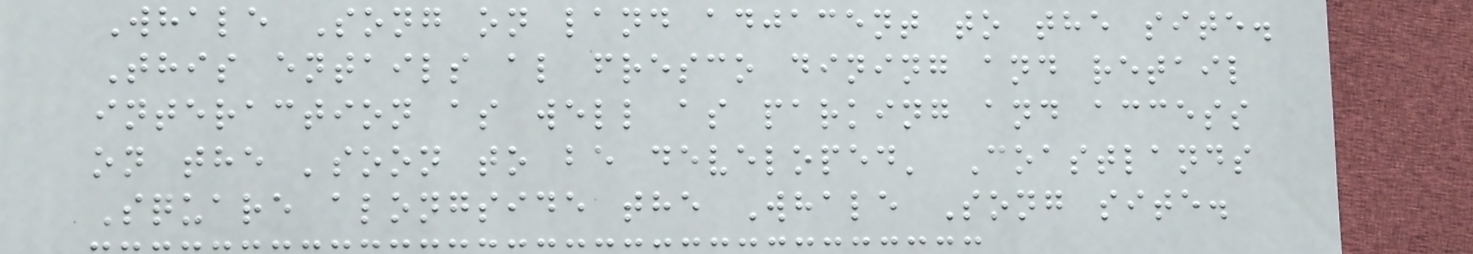Whale Song on land adjacent to the site.
This entails al fresco dining and retail
interaction as well as parking and access
on the 'soon to be developed' Coastlands
Square alongside the Whale Song site.
